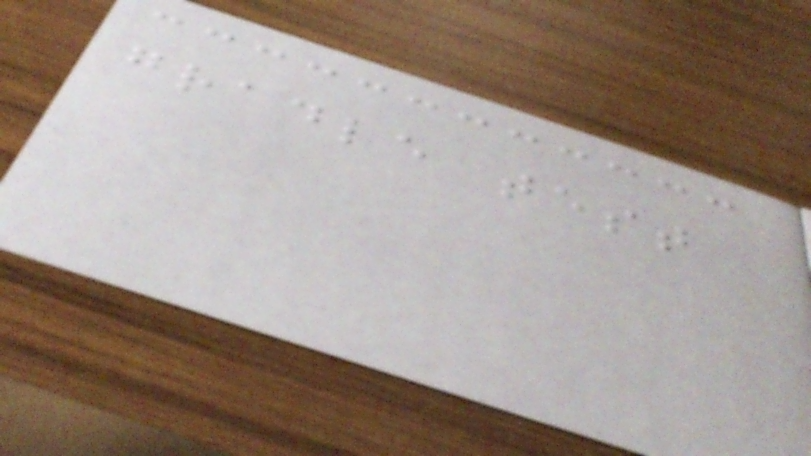gradle test
